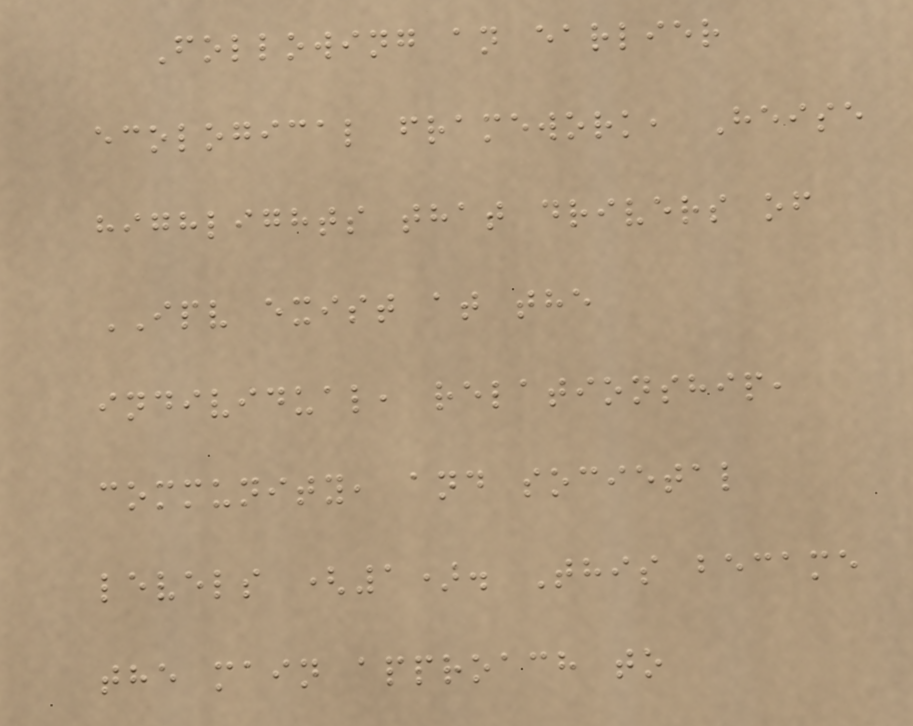Following an earlier
ecological framework, Heise
highlights that drivers of
IPV exist at the
individual, relationship,
community, and societal
levels (1). This became
the main approach to
